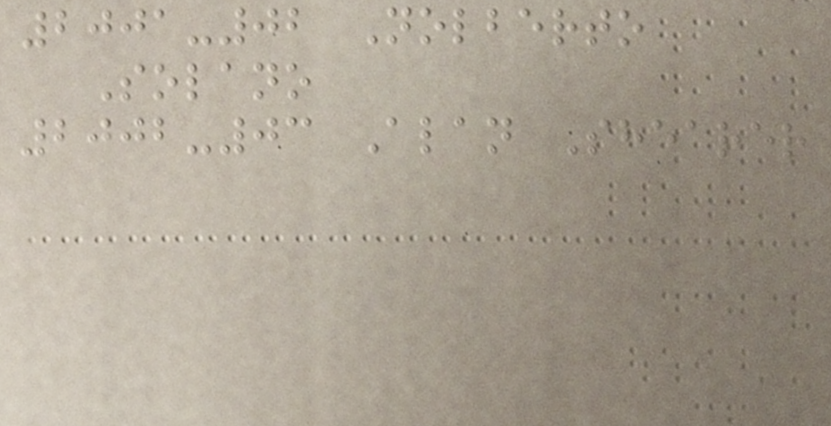2001-02 Nolberto
Solano
2002-03 Alan Shearer
